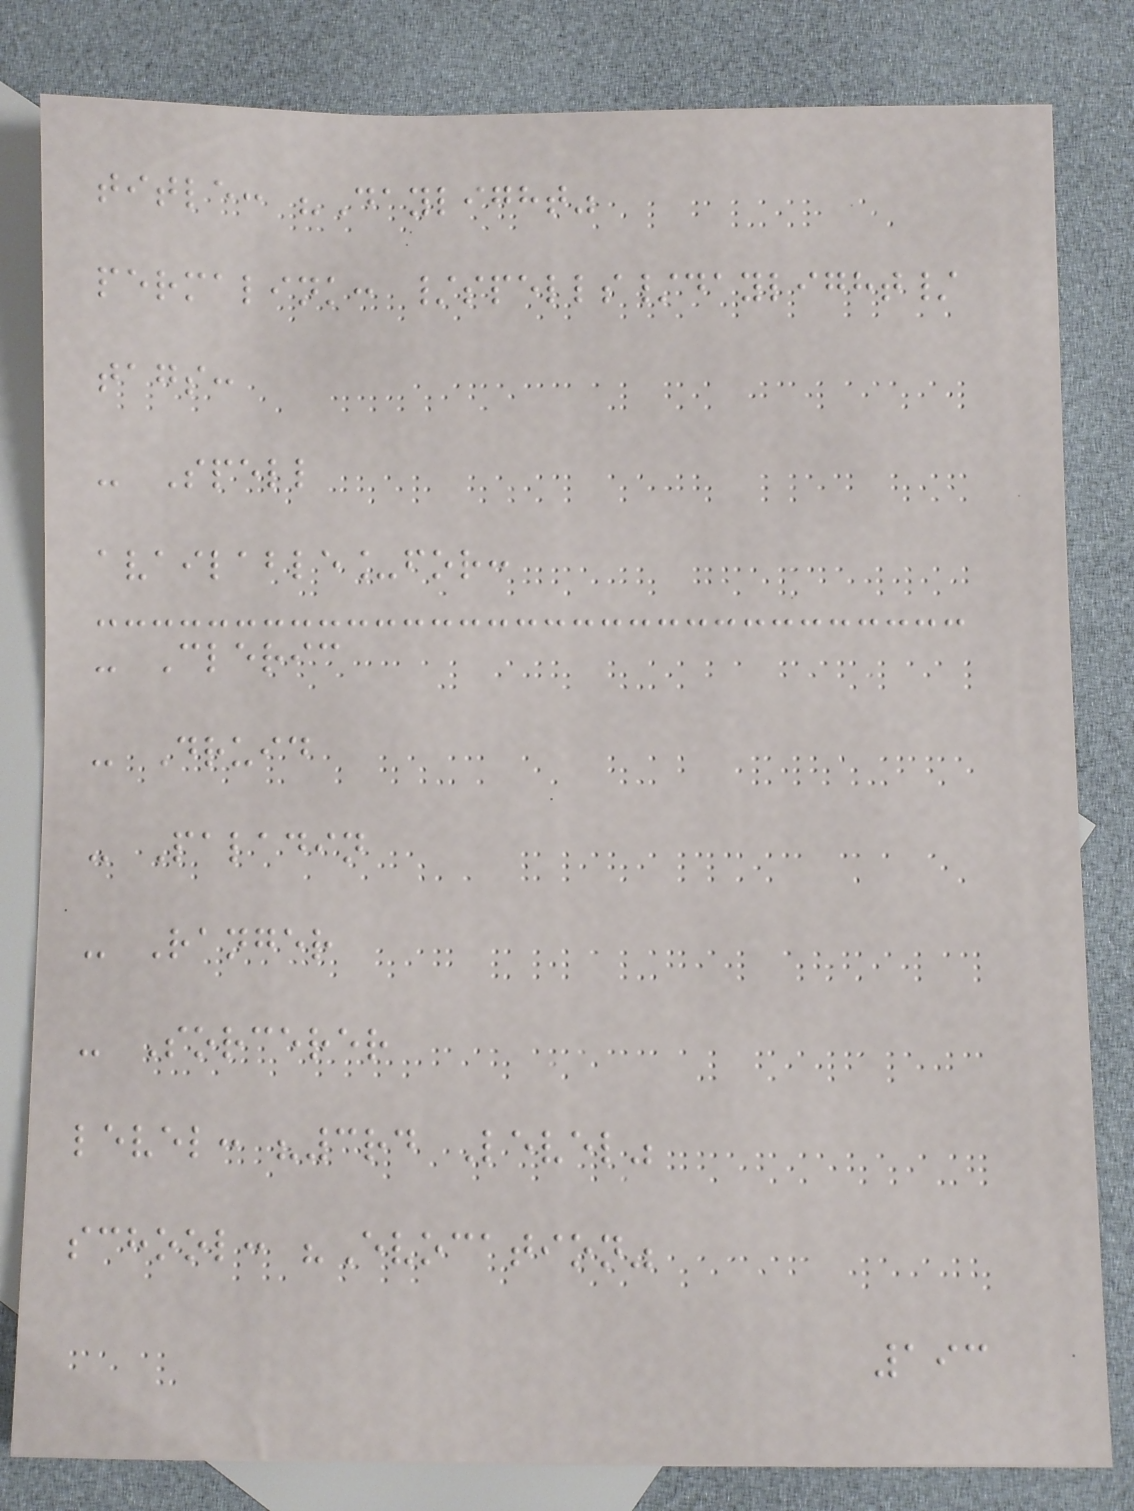title: "Daylight"
permalink: /spells/daylight/
tags:
- Spell
available_for:
- Cleric
- Druid
- Paladin
- Ranger
- Sorcerer
level: "3rd Level"
school: "Evocation"
193
